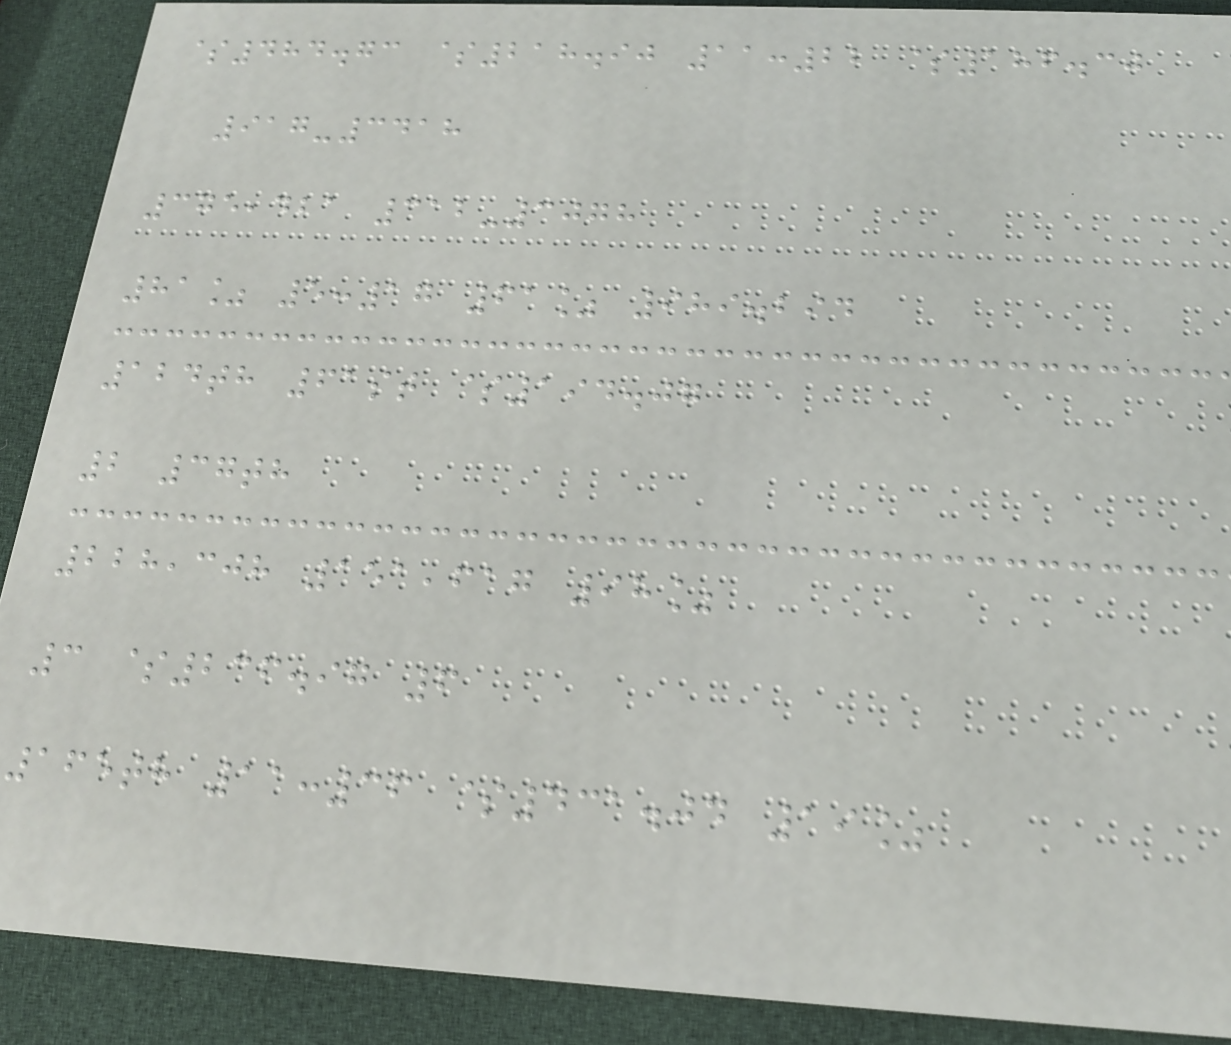$484.73 $218.90 11:22 $186.30
917-3418
375,421 312-3078
81% 5:17 61% 989.294
124th 61st $194.07
2 37th
228,308 151,617 98%
3 $236.97 6
165th 11:36 $431.04 19%
